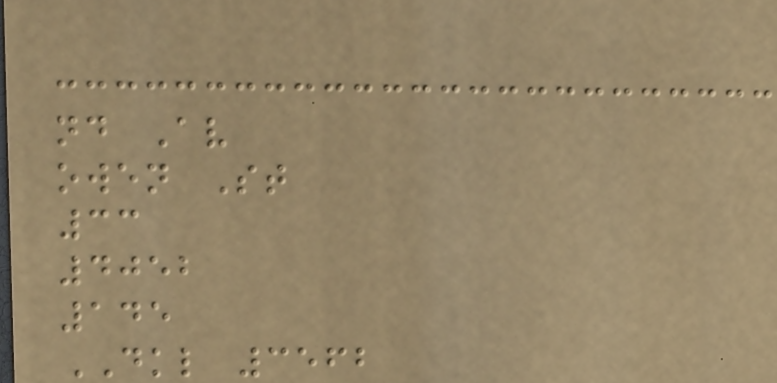nd Av
owen St
33
4052
145
DKL 3562
